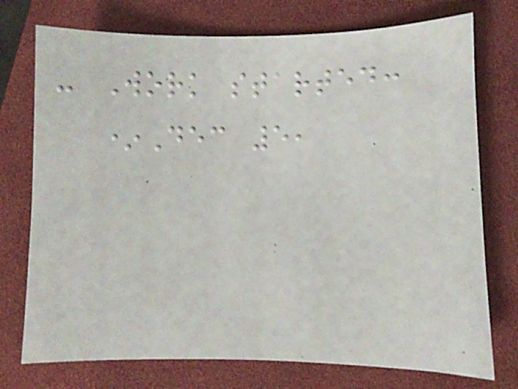- Work started:
*Dec 5,
